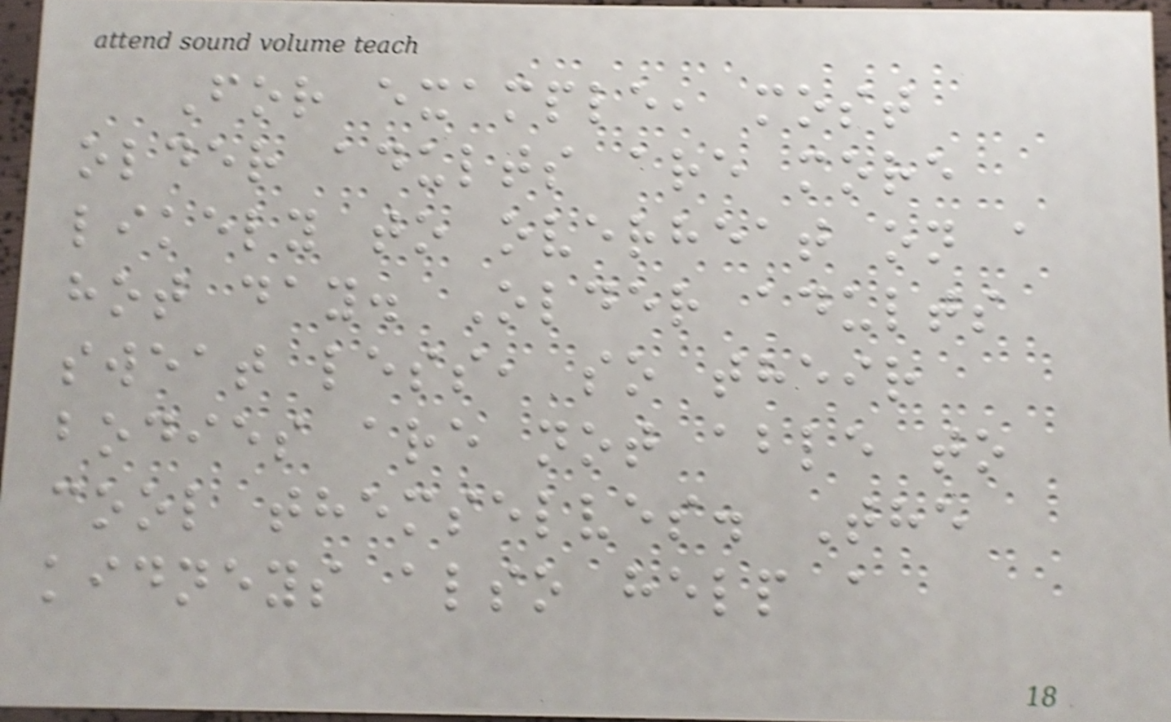For example, most
older adults are more
likely to overheat on a
hot day. Older adults
sweat less, so their
bodies are not able to
cool themselves. The
kidneys also help a
